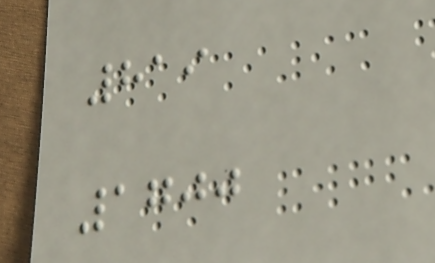819
1700
